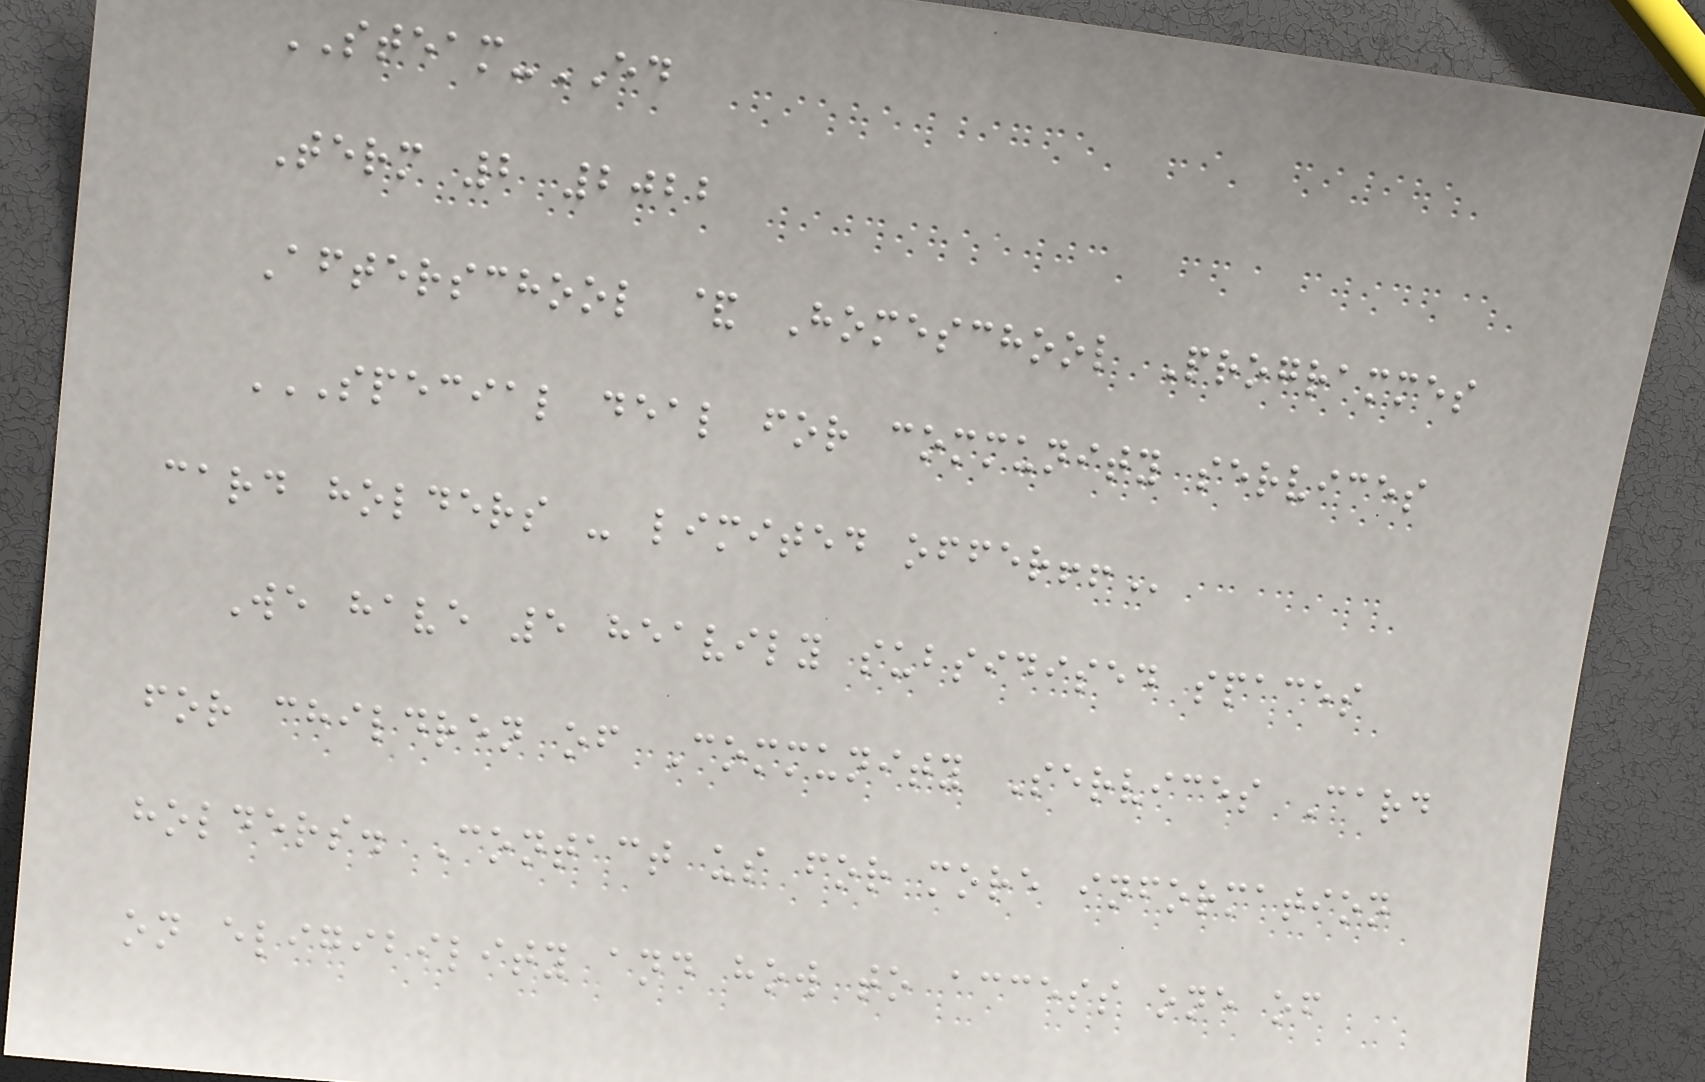STEAM-ED
Term 2 2022
Afterschool & Homeschool Programmes
SPECIAL DEAL FOR COMMUNITY SERVICES
CARD HOLDERS - LIMITED OFFER!!
We have 5 heavily subsidised spaces
for children of Community Services Card
holders. Contact us for more information
on eligibility and how to access one of
